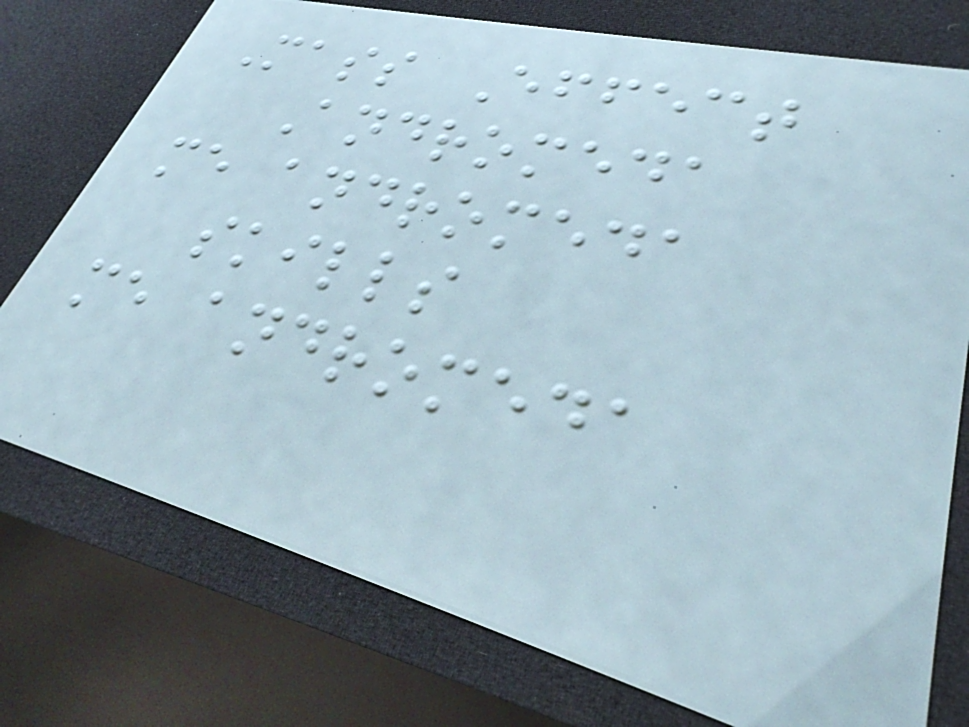Mass Effect
Andromeda
me andromeda
skills
me andromeda
